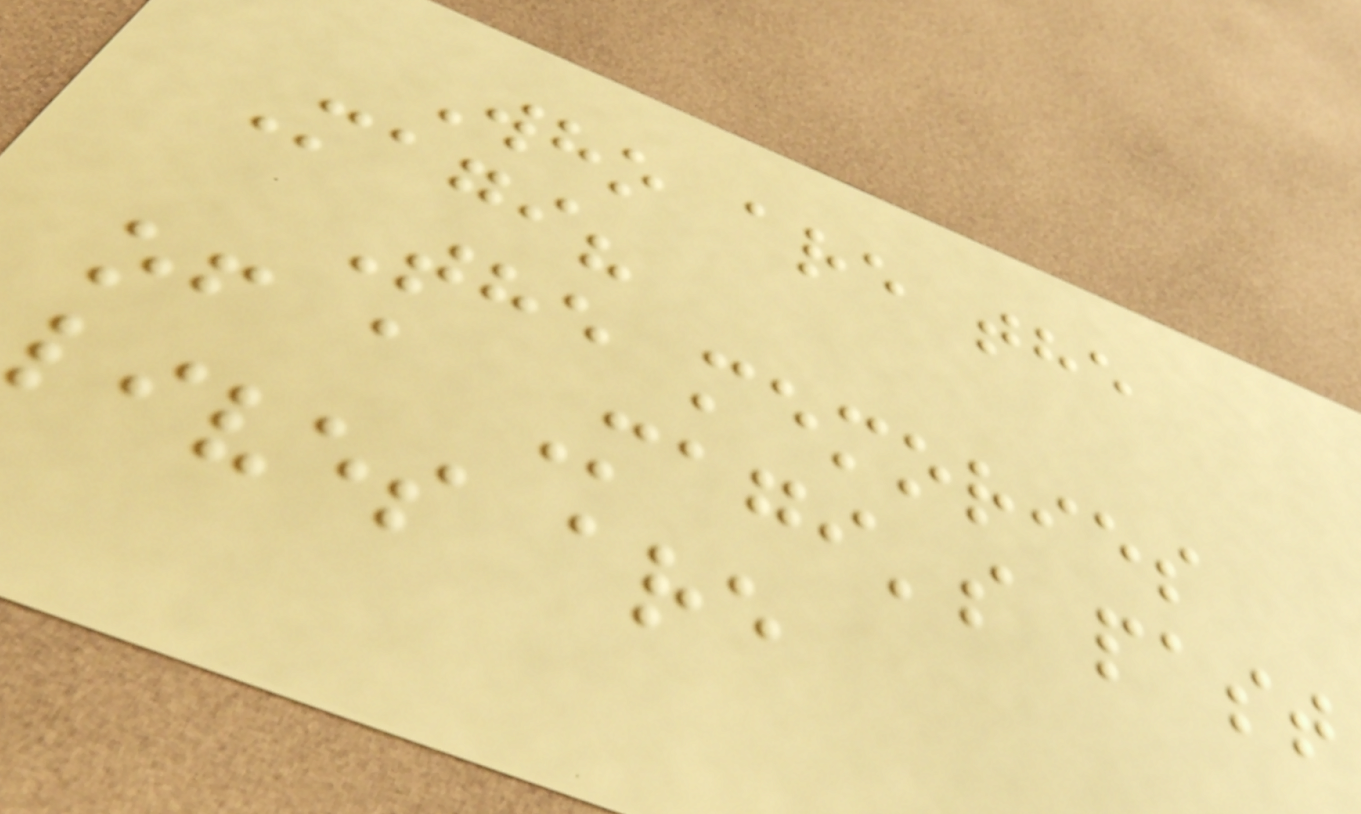Who are the
Magi?
The memories
of a Magi's past
lives are
